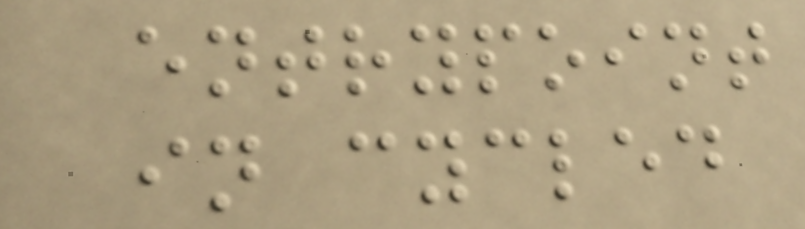entrypoint
in cycled
